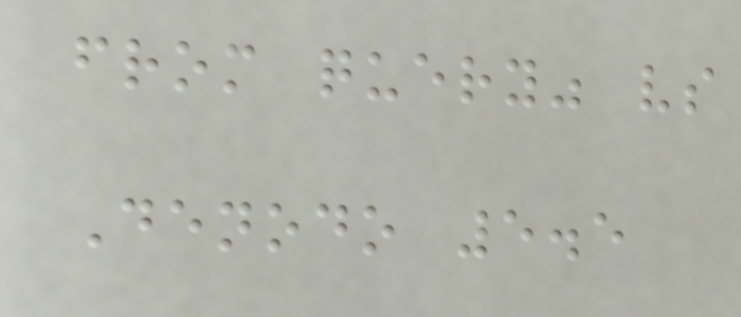from query" vs
Denodo 5.5
